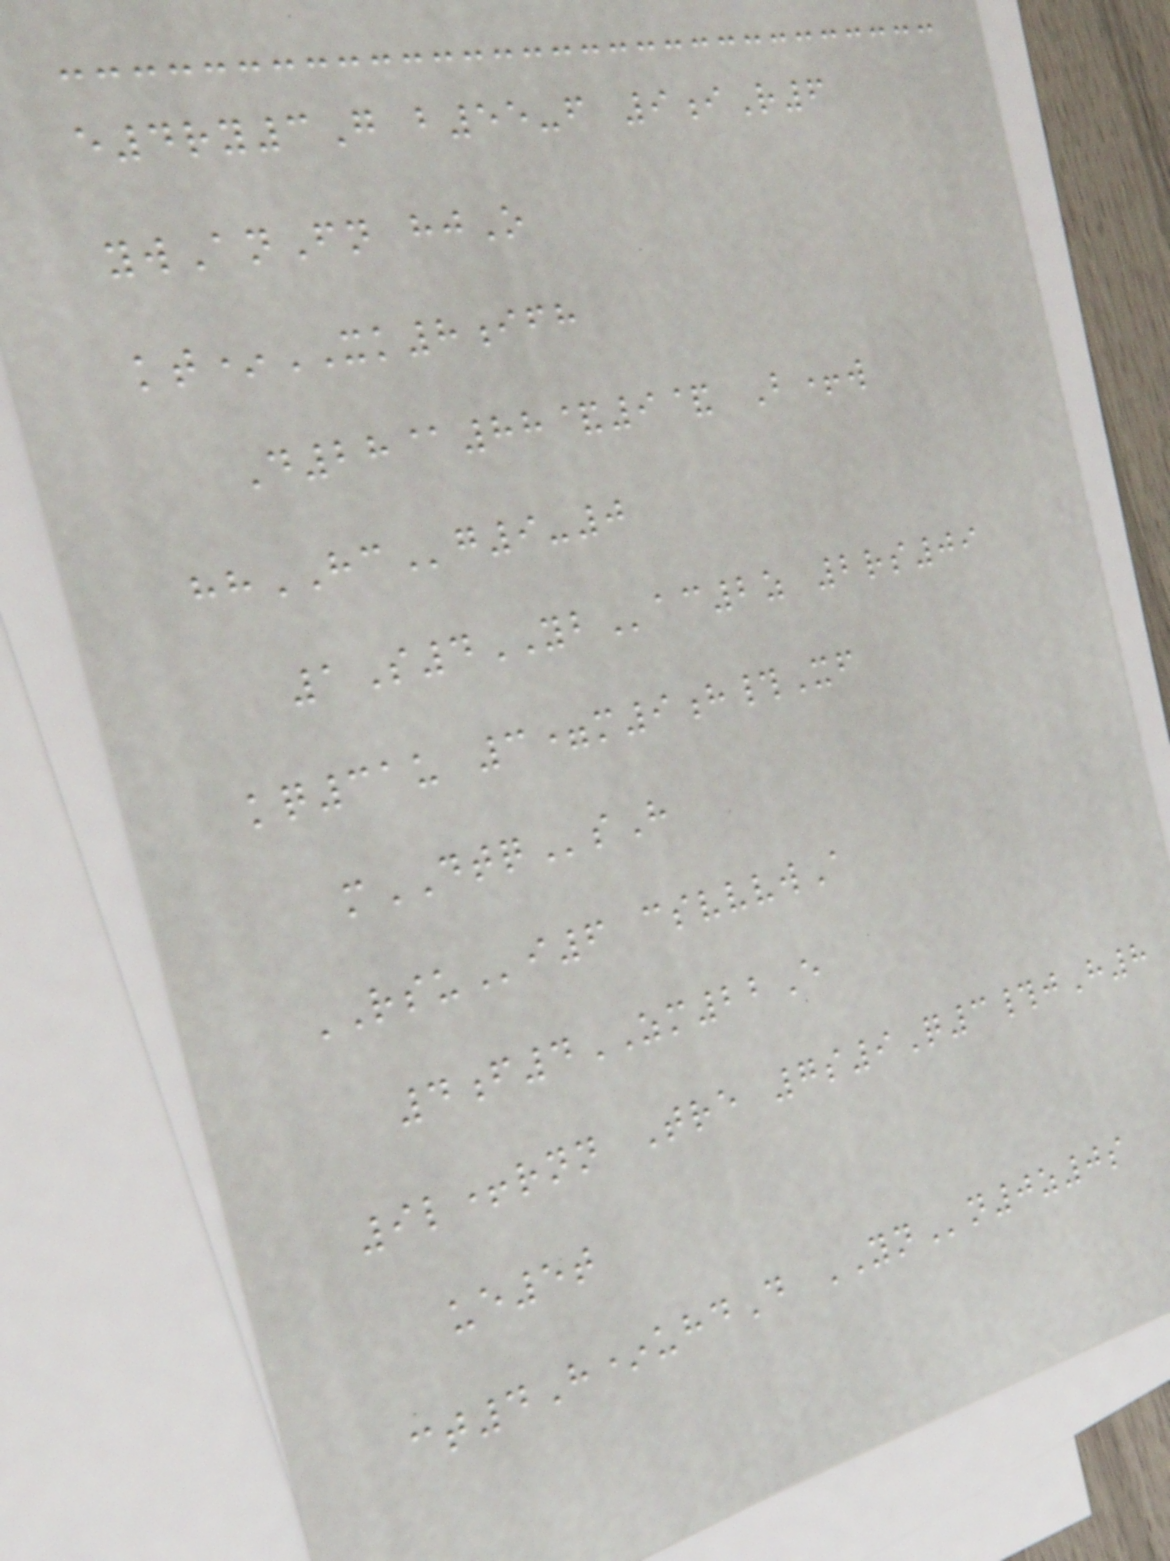e4ry3G b55-f 9iR6
ywAnFn hjO
kt*XK8ifh
D28@88&9& B+w
hhHCg9-0
1S4YBac2z 2rs09
kq31u 3=m9h#Xf
mDTQsH
RSUi6 csvvvwA
4f4ZM22E
9l+rnn Tre 7s9Q3#jH8
ue5t
ct4H*uhdD YNn0z0s
